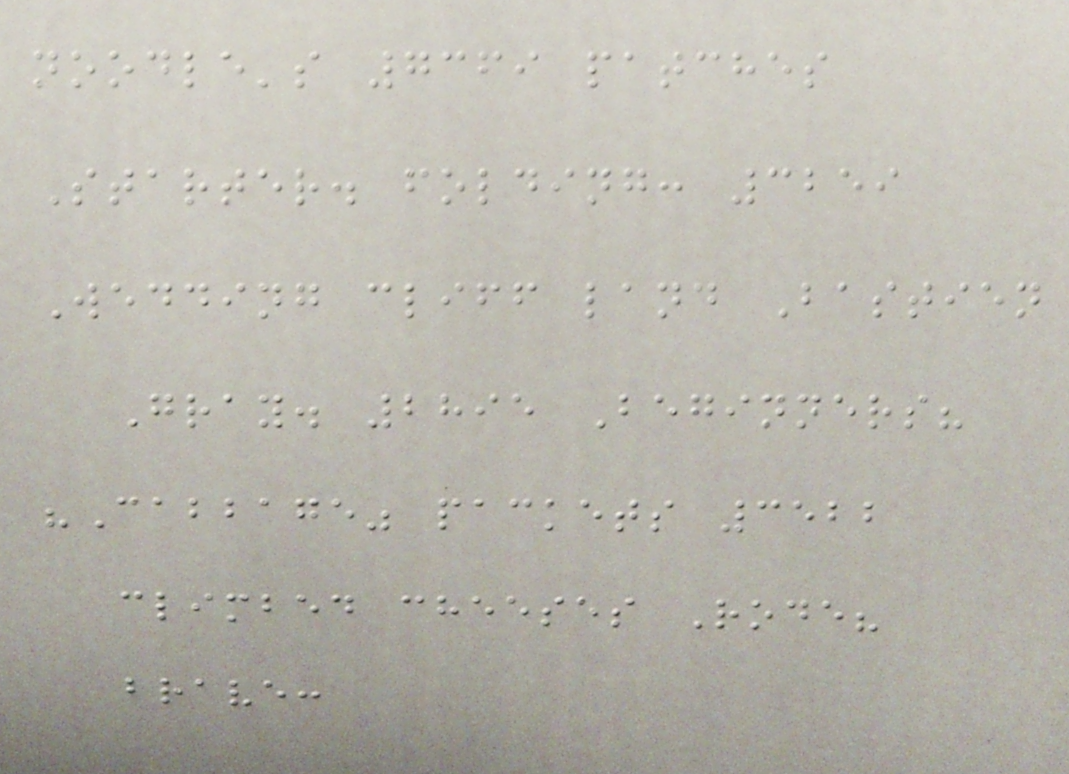noodle's 7369 patches
Starter. folding: 3259
Wedding cliff land Bastien
Gray. 2895 Beginners?
"Cabbage" packets 3522
climbed cheeses Rode?
brave:
